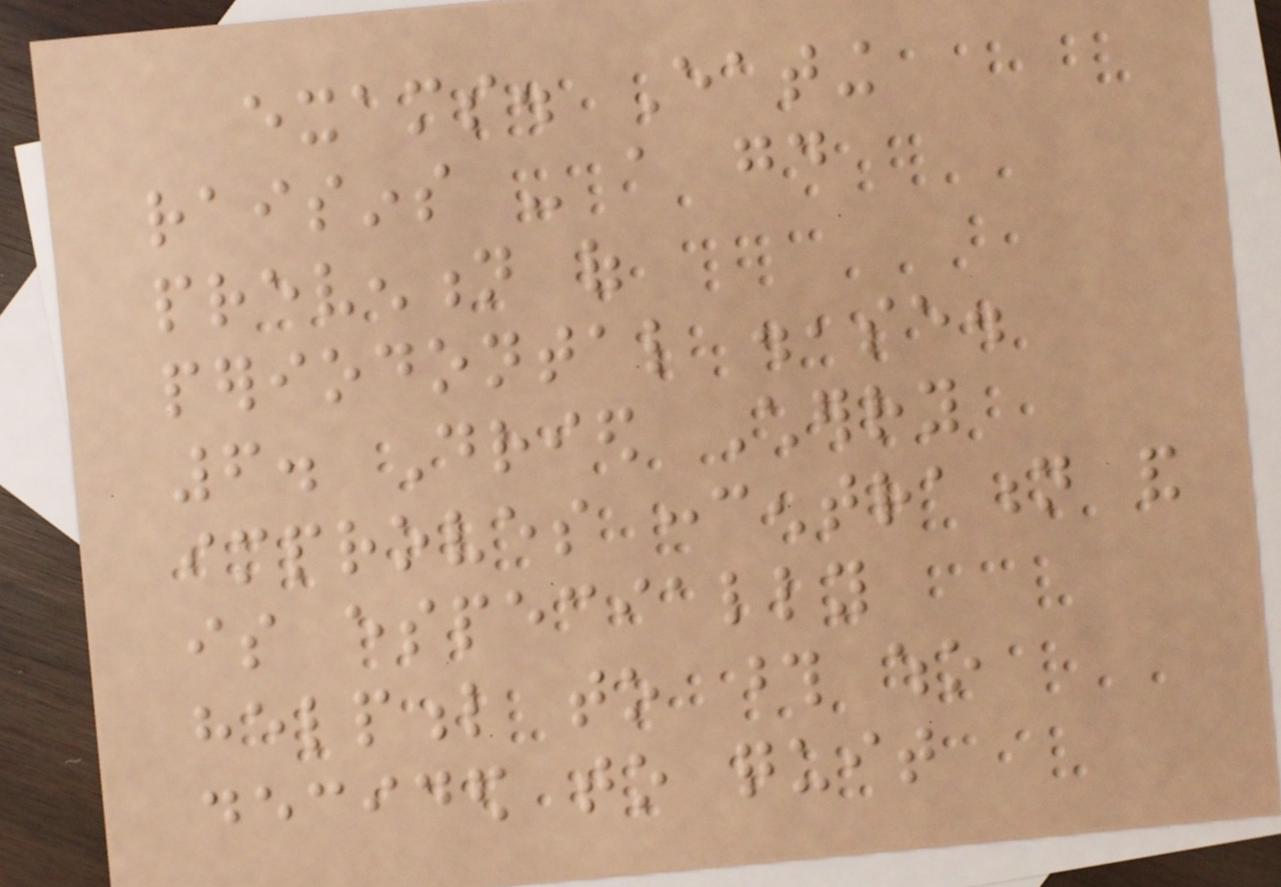exams. Eating
raisins - a good
prevention of
periodontal disease.
6. Dried Cherry
improves concentration and
is especially
helpful to those who
decided to quit
